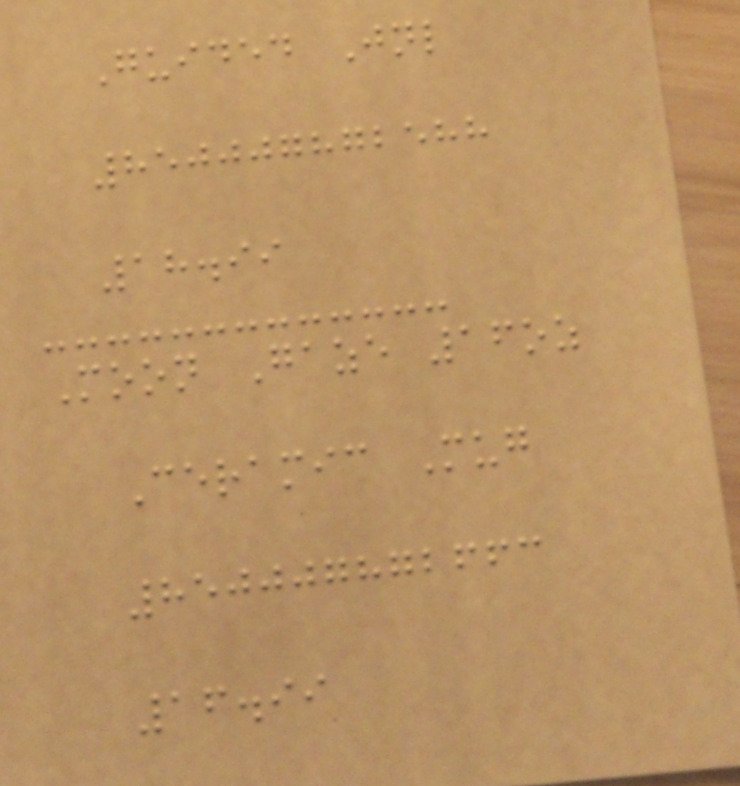Guided Jnl
850007872588
18.99
Moon Gaze 16oz
Ceramic Mug
850007872663
16.99
